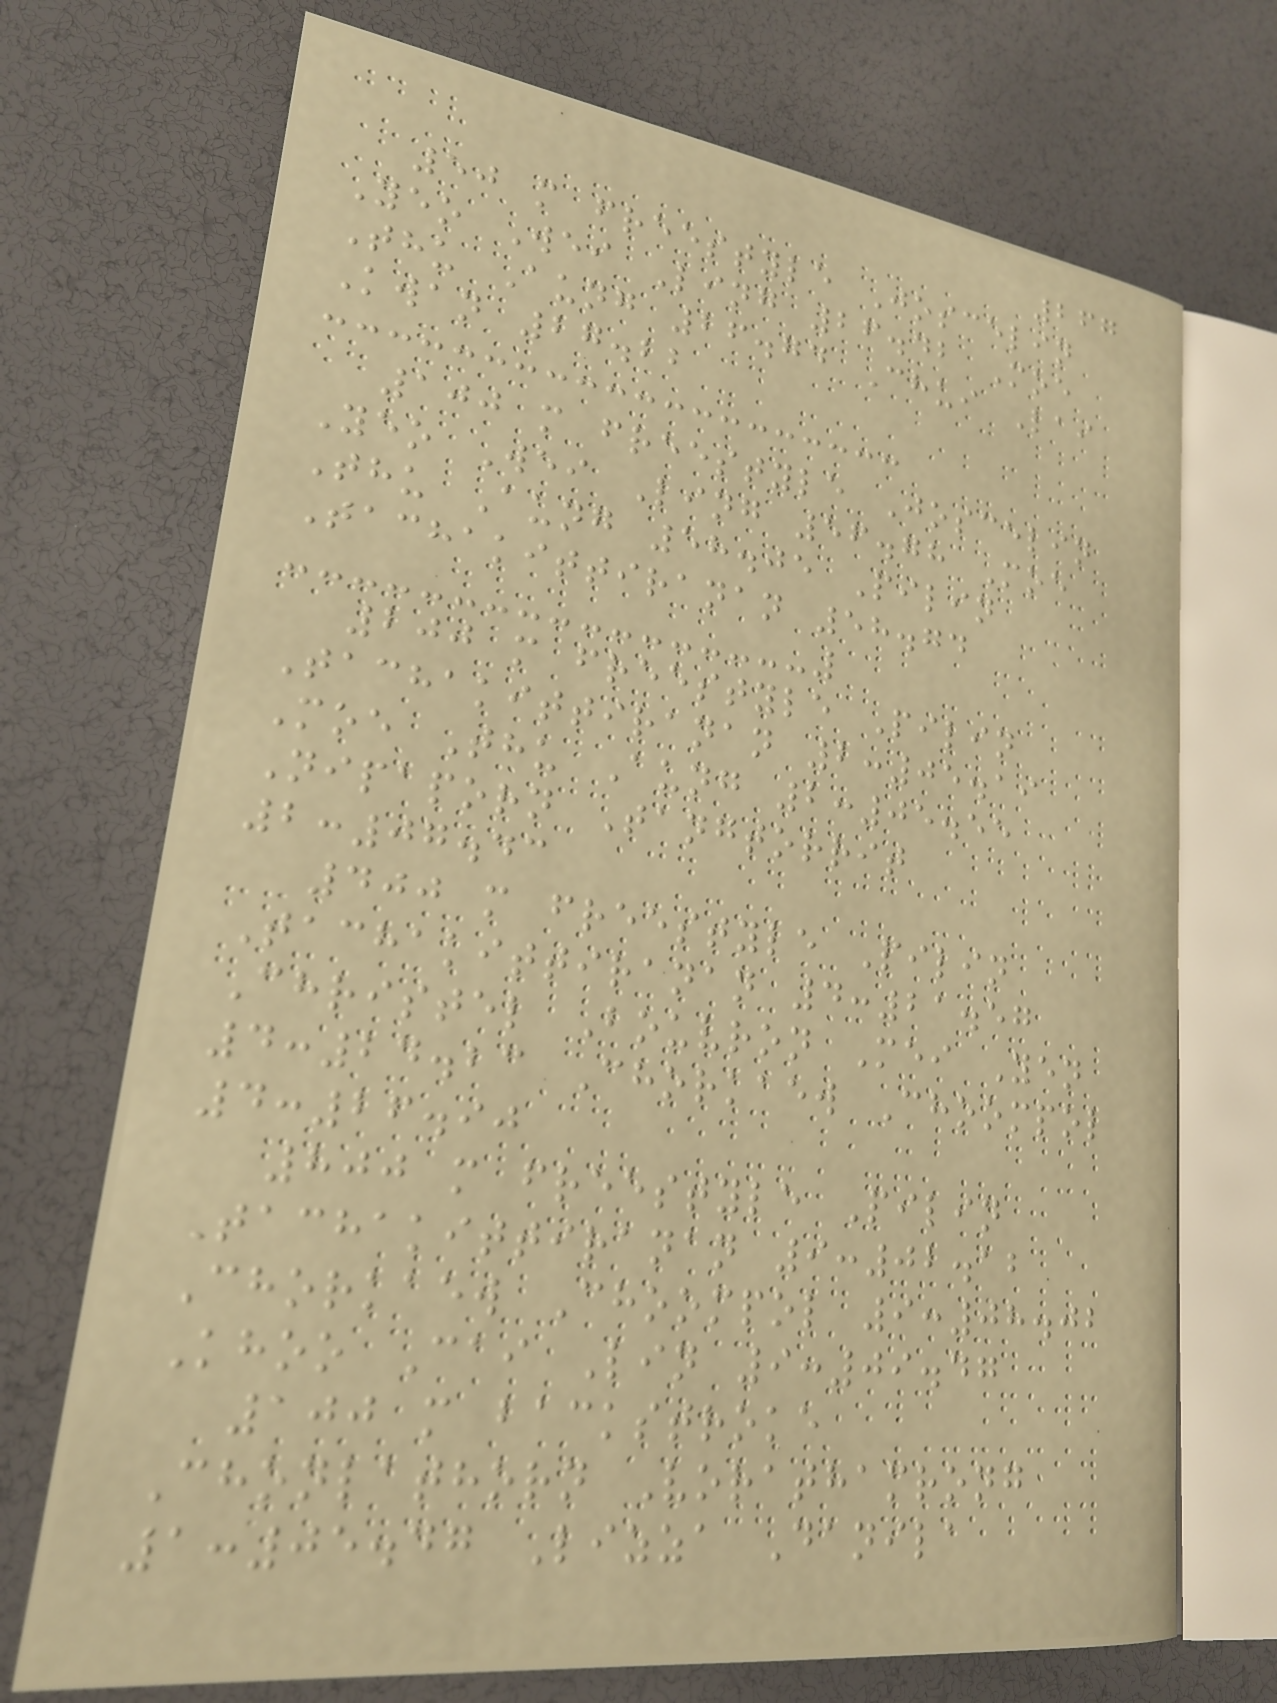267
50 m freestyle Joscelin
Yeo Wei Ling 26.42 Moe
Thu Aung 26.74 Chui Lai
Kwan 27.22
100 m freestyle Joscelin
Yeo Wei Ling 56.78 Moe
Thu Aung 58.05 Pilin
Tachakittiranan 58.74
200 m freestyle Pilin
Tachakittiranan 2:05.19
Moe Thu Aung 2:05.55
Nipaporn Tangtorrit
2:07.43
400 m freestyle Pilin
Tachakittiranan 4:21.57
Christel Bouvron Mei Yen
4:24.23 Chorkaew Choompol
4:26.90
800 m freestyle Pilin
Tachakittiranan 9:02.12
Chorkaew Choompol 9:08.02
Khoo Cai Lin 9:09.47
100 m backstroke
Chonlathorn Vorathamrong
1:05.47 Lizza Danila
